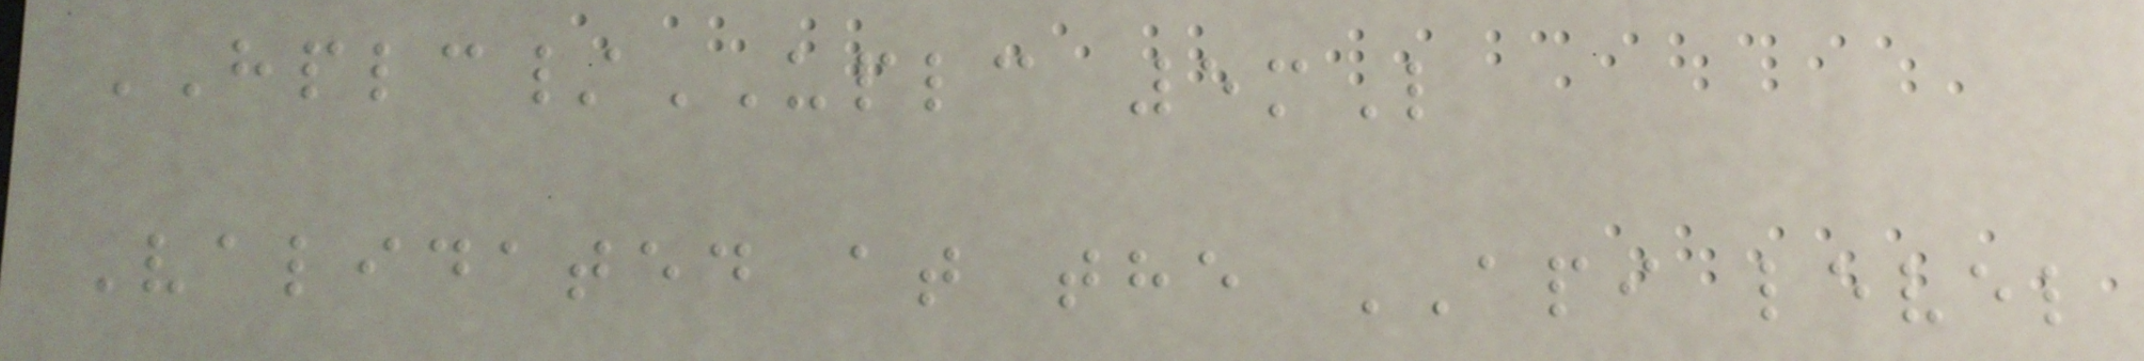HPLC/UPLC 5mL
Validated at the API level
